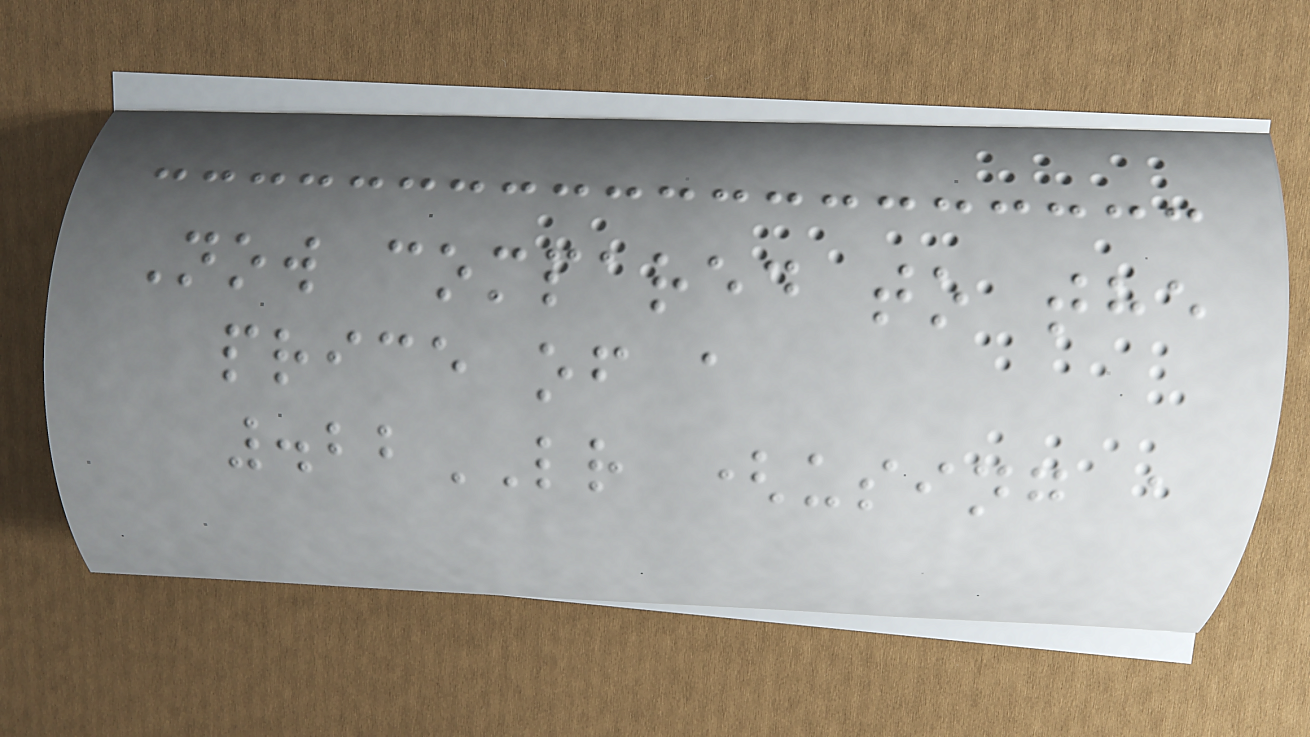Now compared to the
price of a
.22LR (using a
